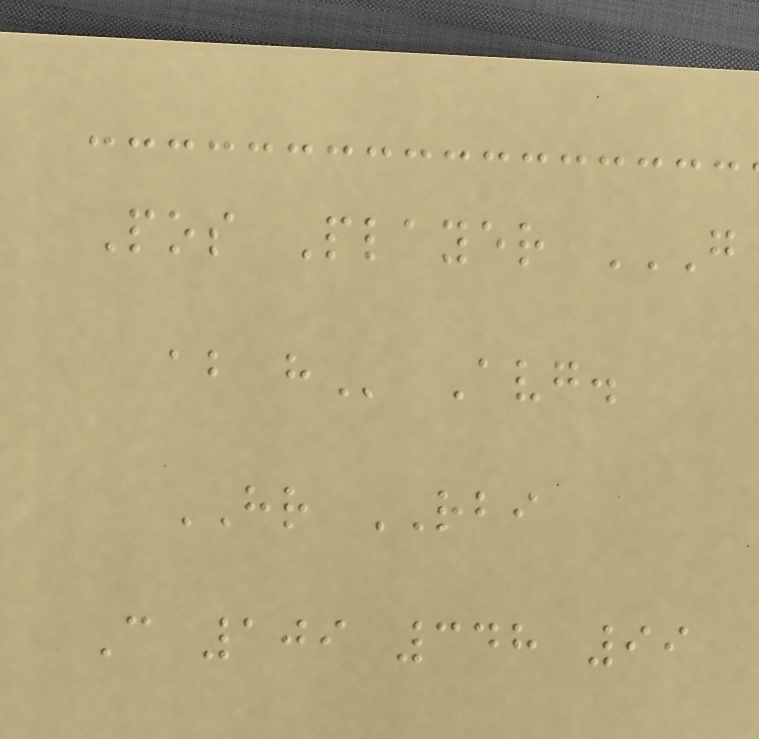Pos Player G
AB H Avg.
HR RBI
C 109 348 99
